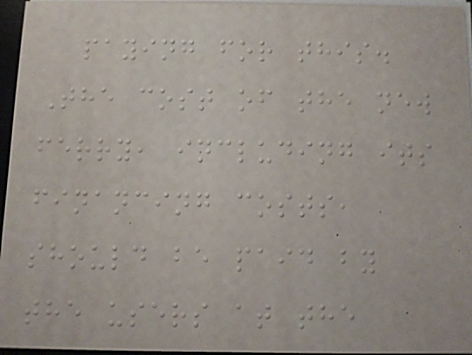paying for this.
The cost of the new
ferry, including its
financing costs,
should be paid by
the users at the
